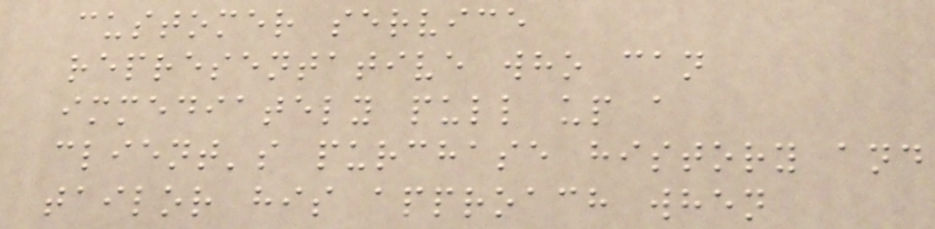customer service
representative who can
immediately pull up a
client's purchase history and
tailor his approach when
